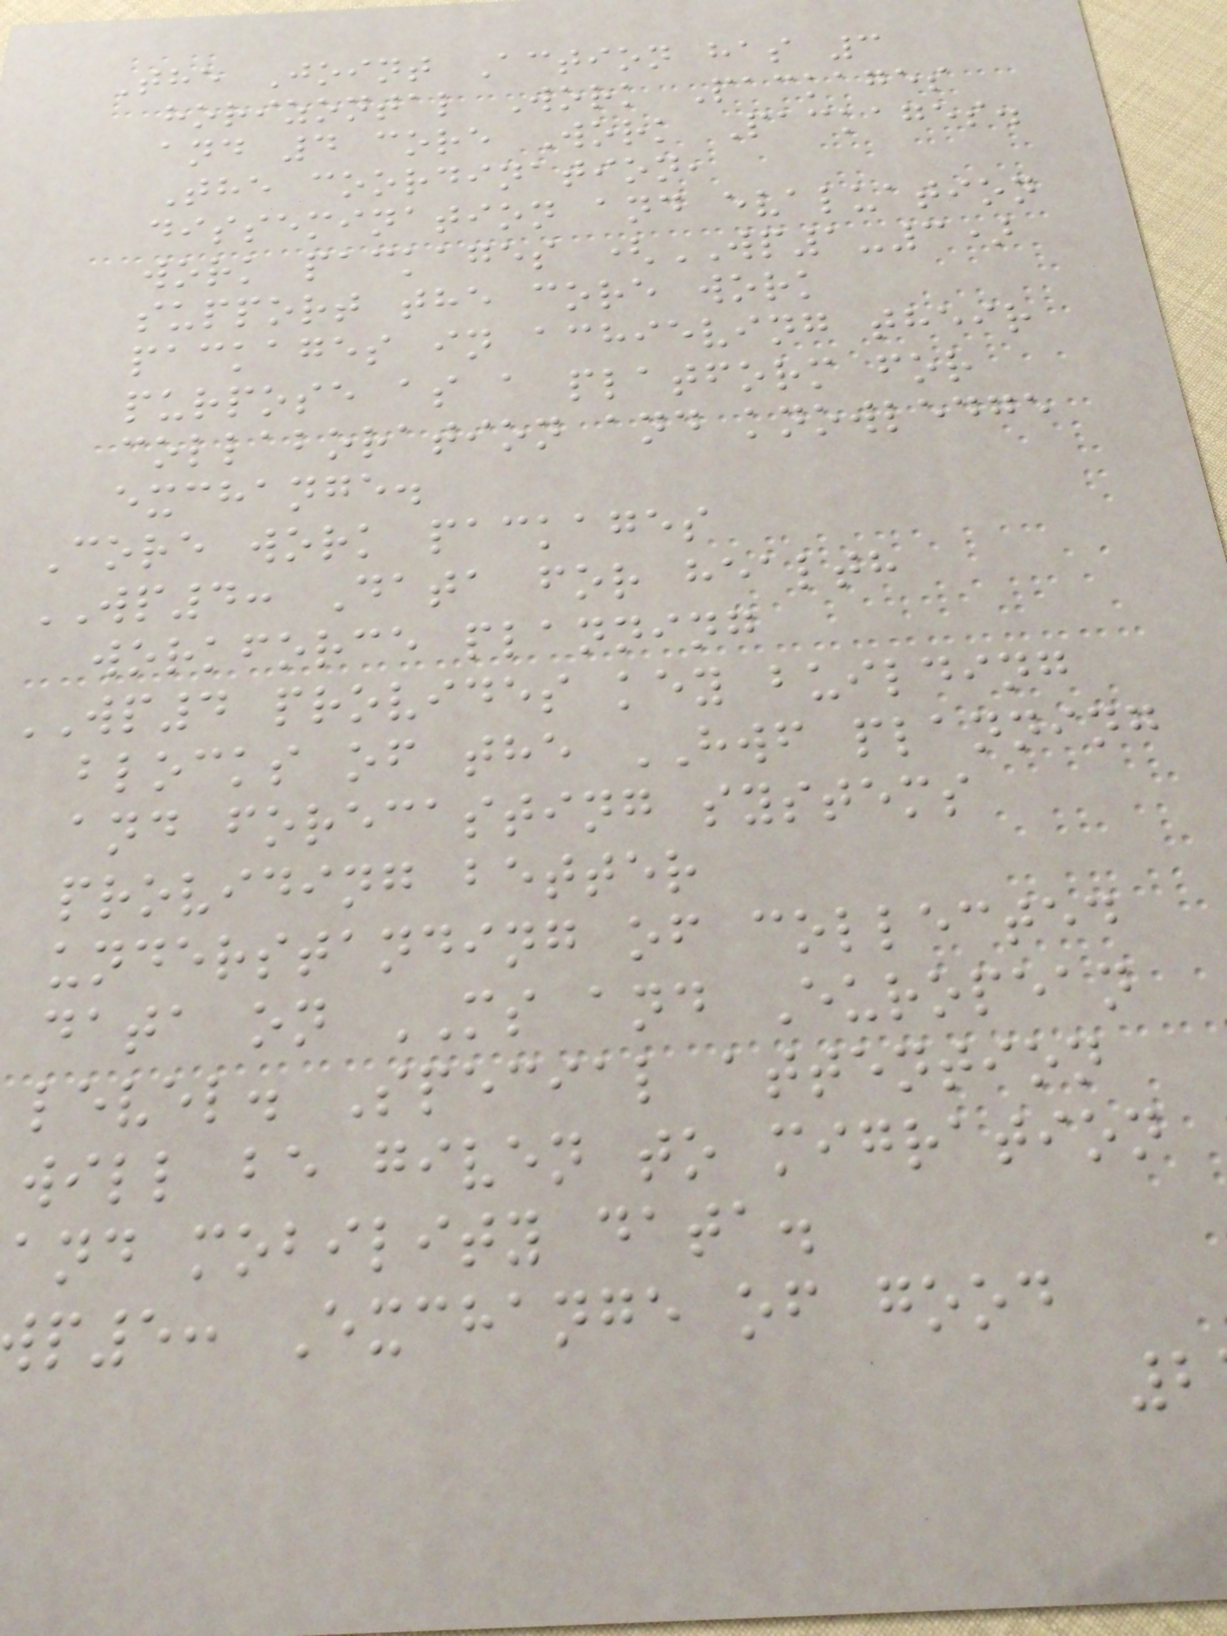The Joint Action has 3
horizontal Work Packages
and 4 core Work Packages.
The coordination,
dissemination and evaluation
work packages (WP1-3)
support the core work
packages in achieving their
purpose as a platform for
collaboration and knowledge
exchange.
Core work packages
WP4: Data for health
workforce planning
WP4 provides key building
blocks of the HWF planning
and forecasting systems
providing better
understanding of collected
data on MS and European
level. Special attention
will be given to migration
and mobility data.
p5: Exchange of good
